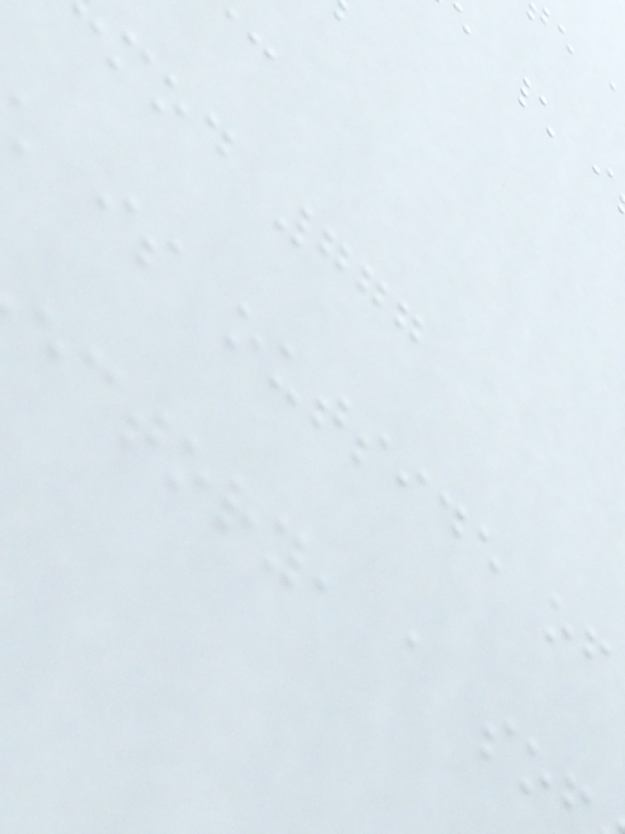mod 777
is outside of
ectory, a so
